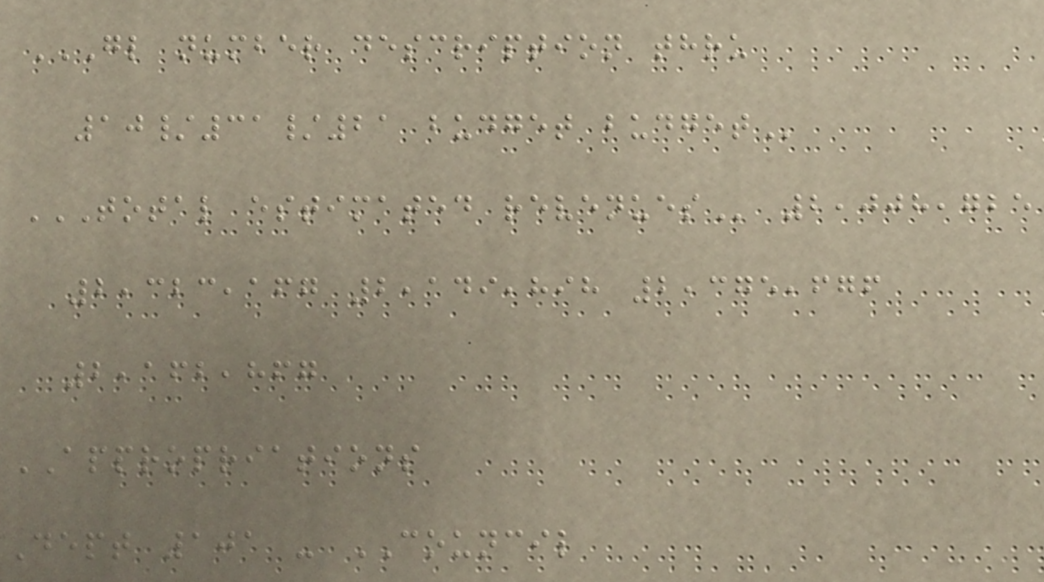GL NUMBER DESCRIPTION THRU
10/31/21 BUDGET BUDGET
TOTAL ESTIMATED REVENUES 2,008,725
2,323,167 2,149,898 2,375,676
2,162,867
APPROPRIATIONS
Dept 101 - COUNCIL
